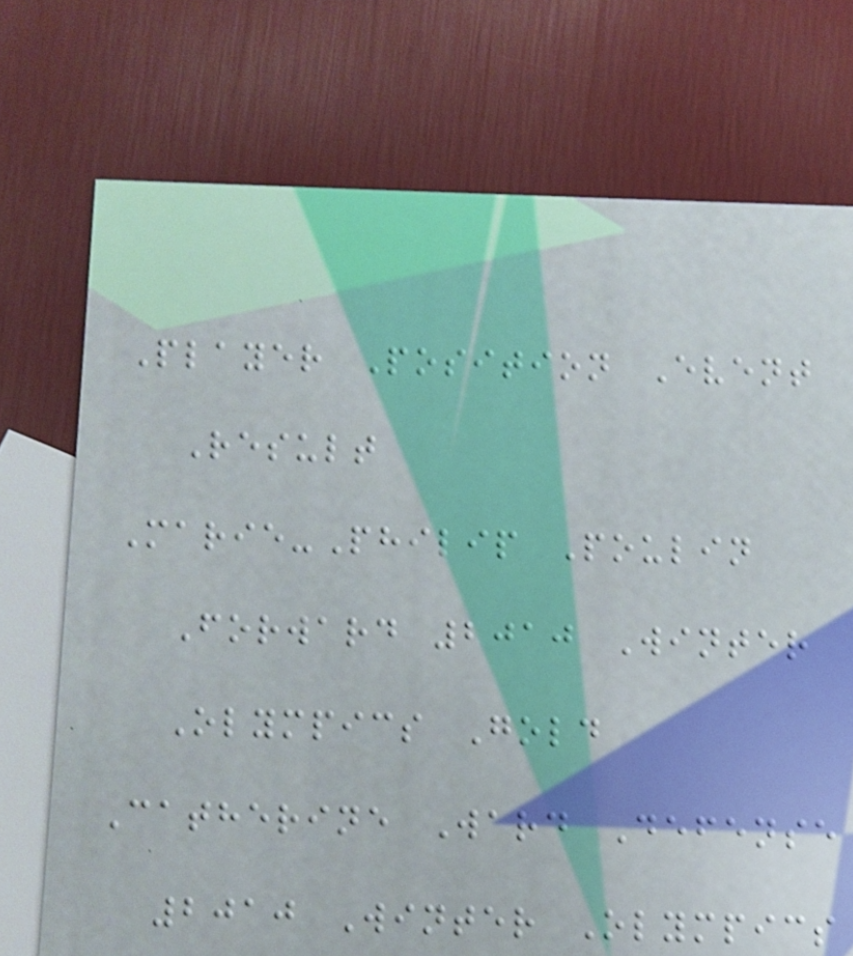Player Position Event
Result
Marie-Philip Poulin
Forward 2010 Winter
Olympics Gold
Catherine Ward Defense
2010 Winter Olympics
